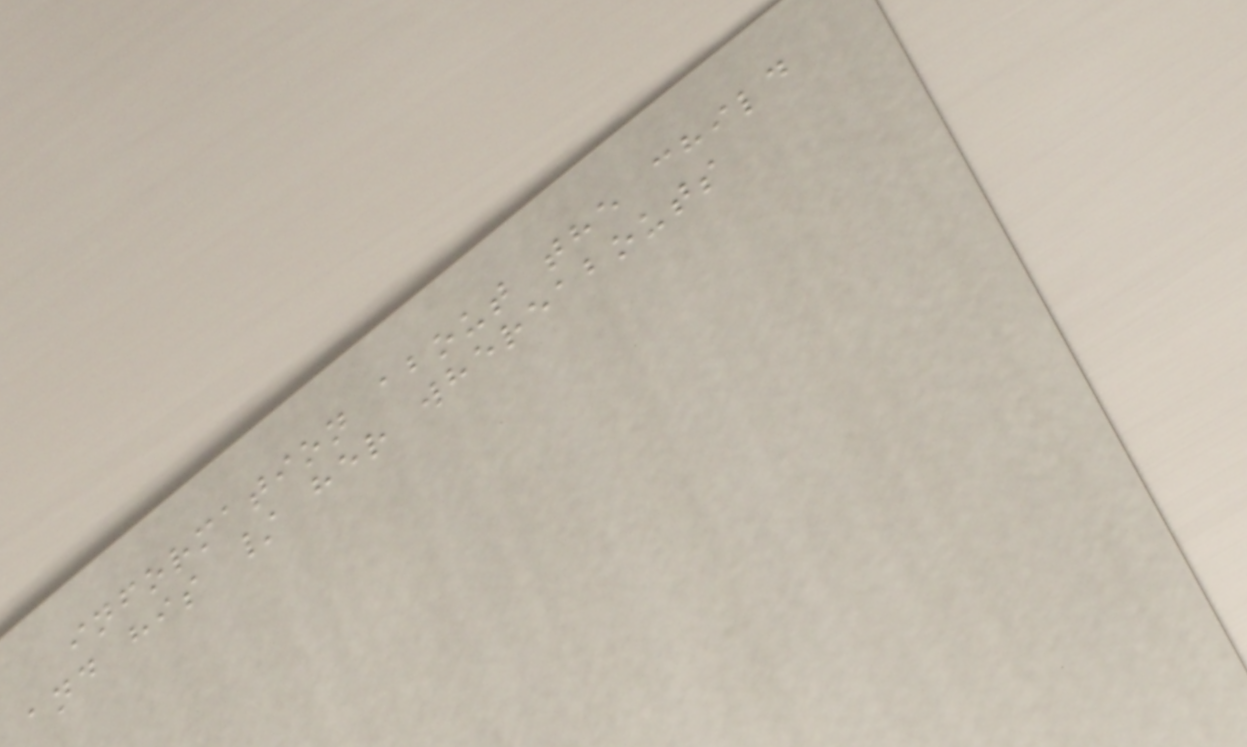information about the child
and his / her whereabouts
